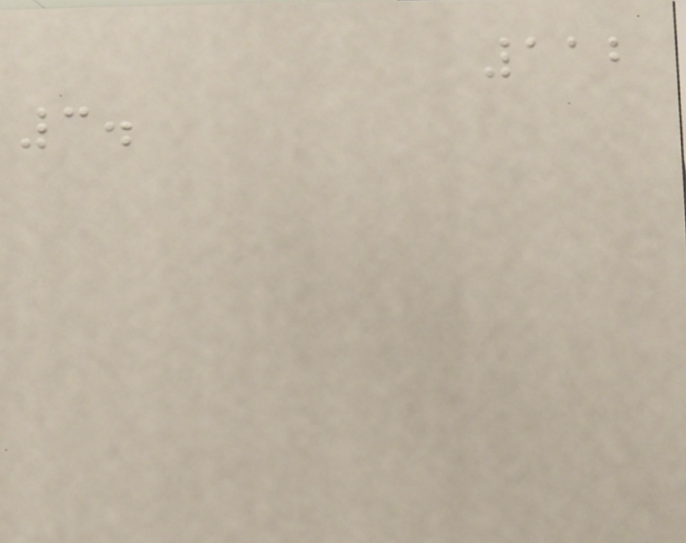112
3.
